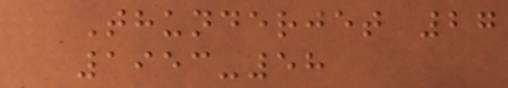Thunderjet 27
1953-58
